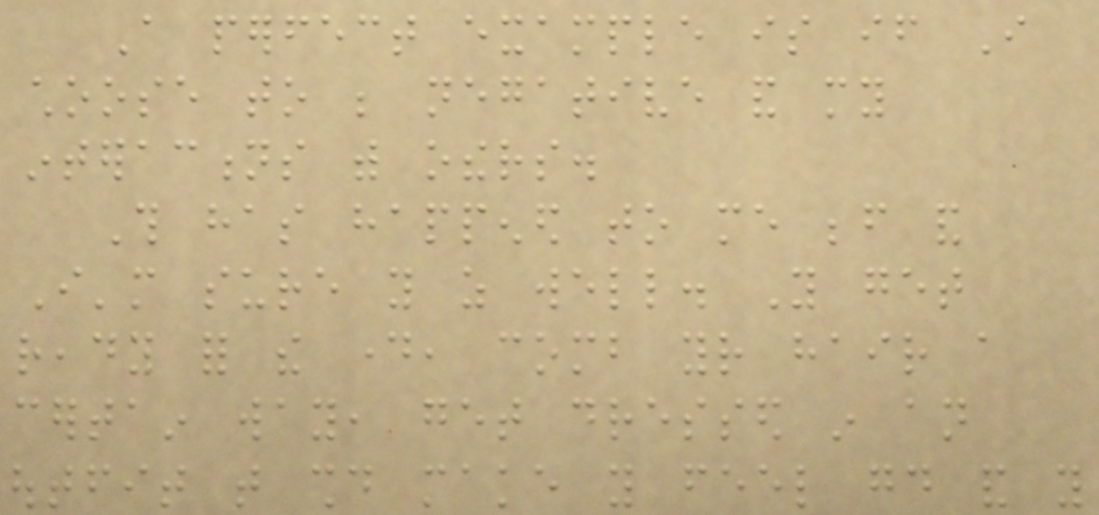A perfect example is if I
choose to be negative and my
interactions with others.
This has happened to me before and
I'm sure you as well. You get
ready for the day, comb your hair a
certain way, get dressed in an
outfit that should make you feel good and you
